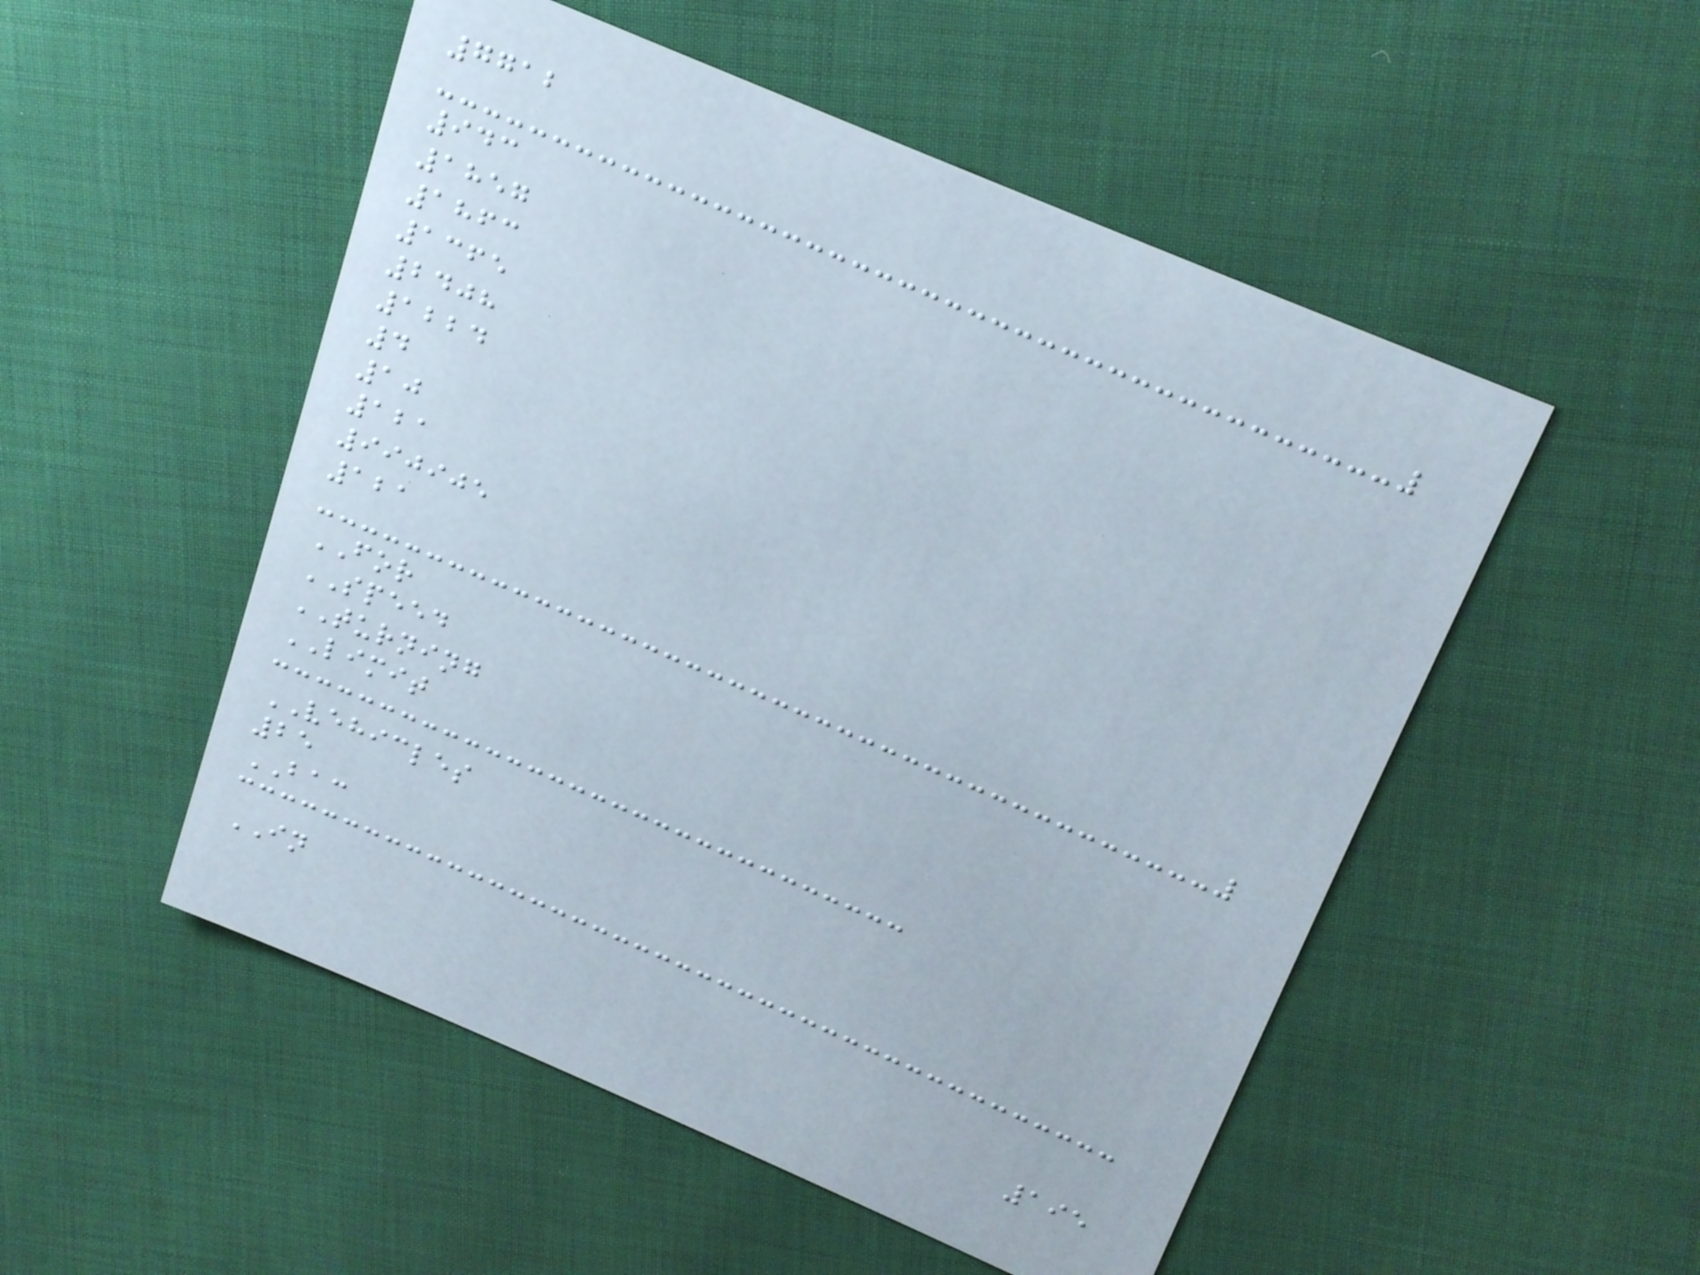7712
943
1857
1863
1365
2408
1224
4
10
121
990905
121
FOR
SPEED
TURNING
LIMIT
VEHICLES
25
BAC
IN
195
